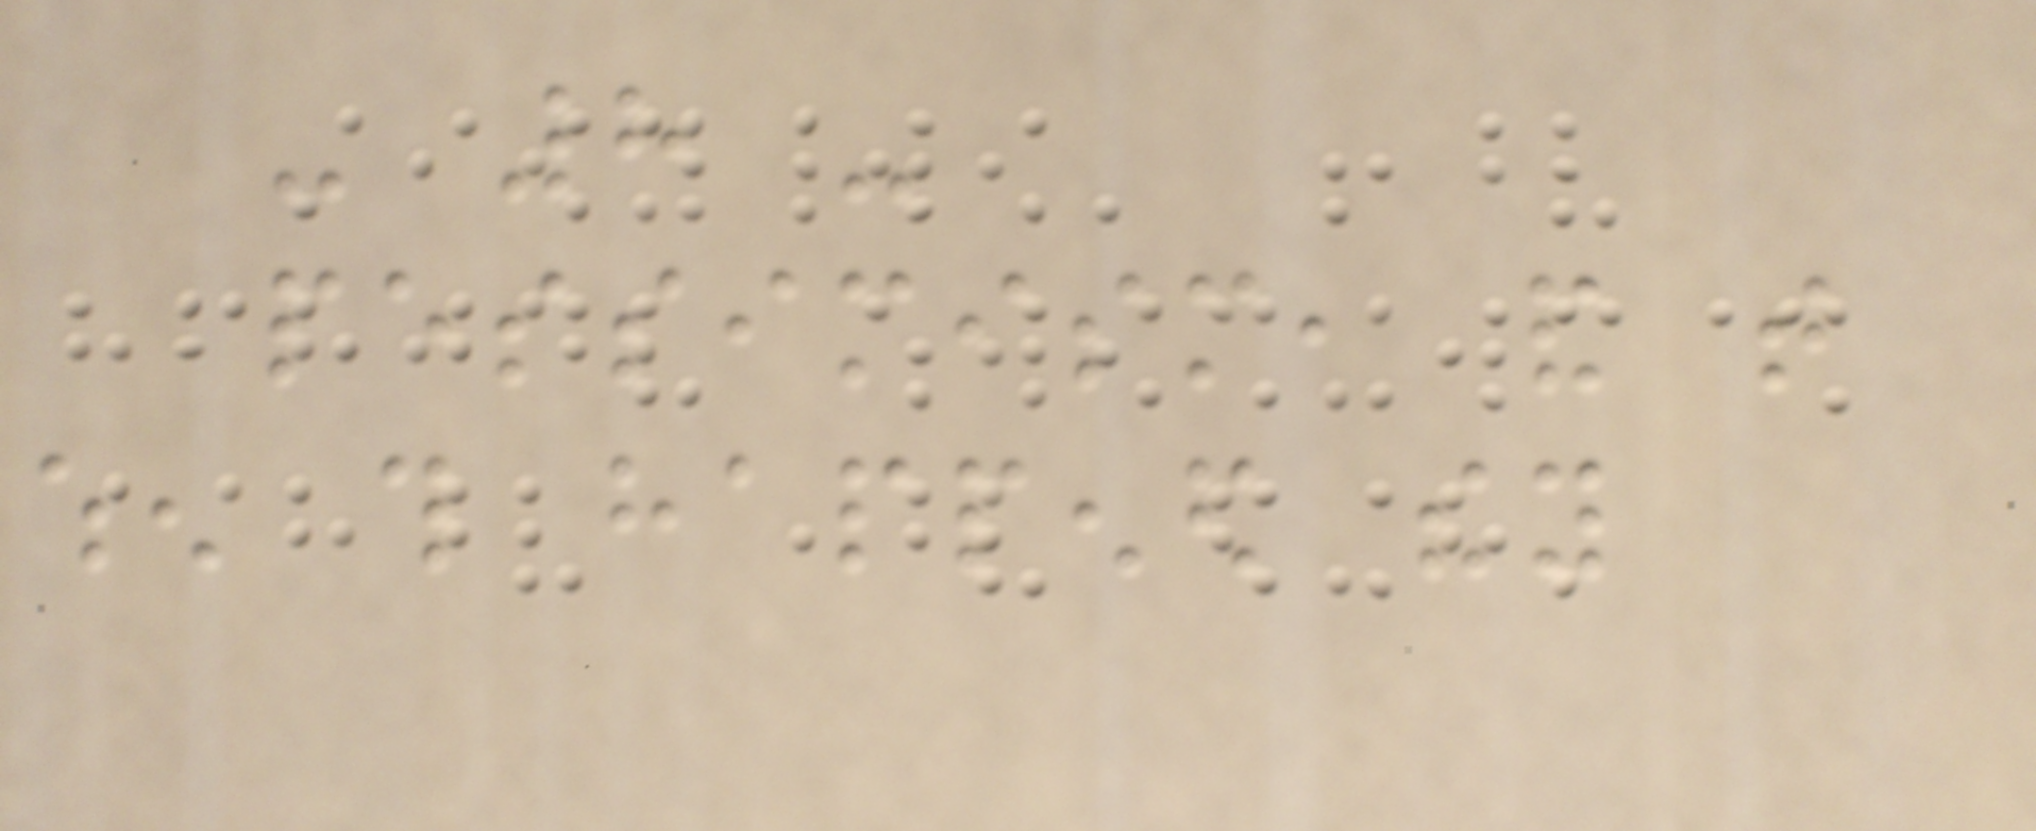- 8 -
pessimism, and that
when this happened they
